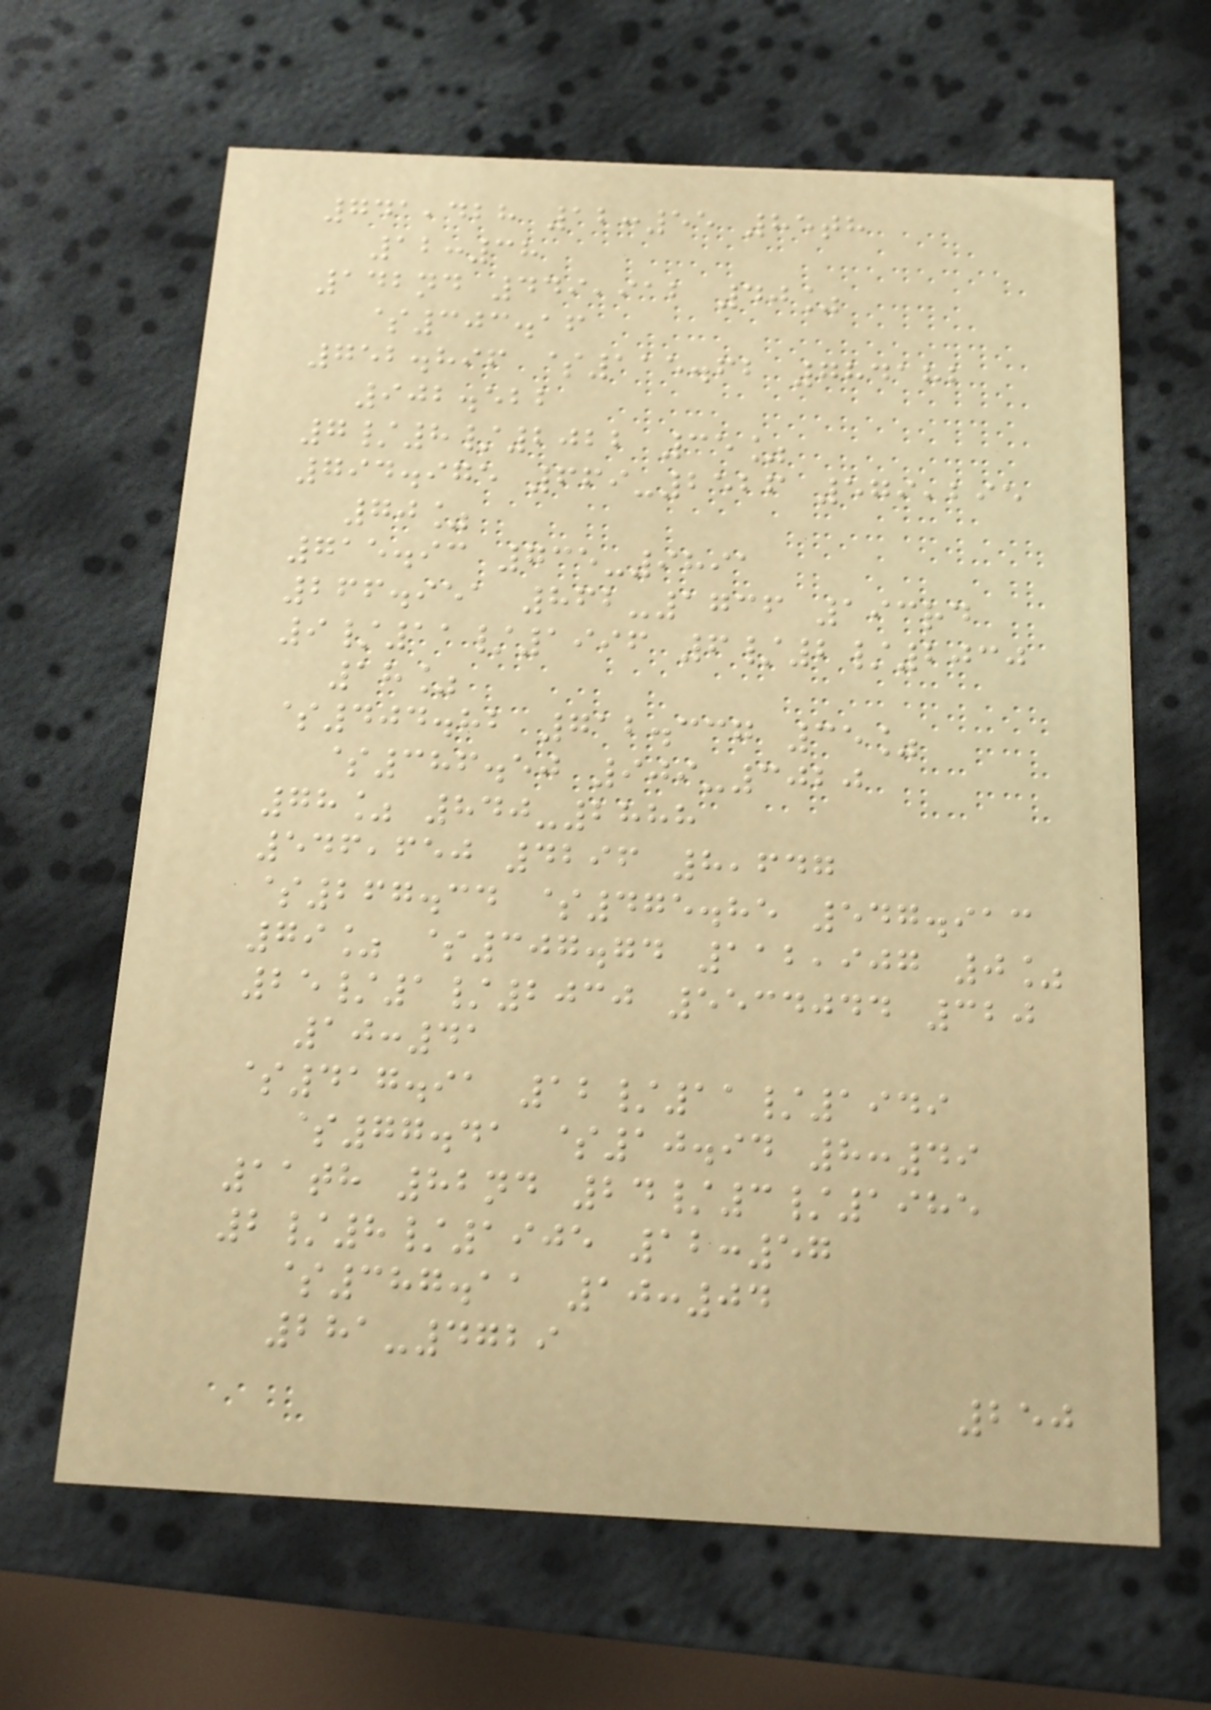741,428 12:55 85th
12:38
142nd 449,912 40%
$303.16
752.896 $115.62 784182
902.522
7/8/2022 35%
794.975 669-2526 579,295
70%
715.93 735-9891
266.951 862-1736 193rd
9/11/1996 6/2/2030
18%
$404.82 712.337 35%
$386.50 909-3020
78% 840-2888
546,650 4296 8,647
$267.34 $475.85 547.913
79% $307.74 112,907 0%
25/1/2030 5534044 320
10:41
$417.91 12/11/1949
$77.41 $10.94 8:49
11th 82nd 24/3/1985
2/8/1905 12:57
$387.11 10:04
281-4729
250
